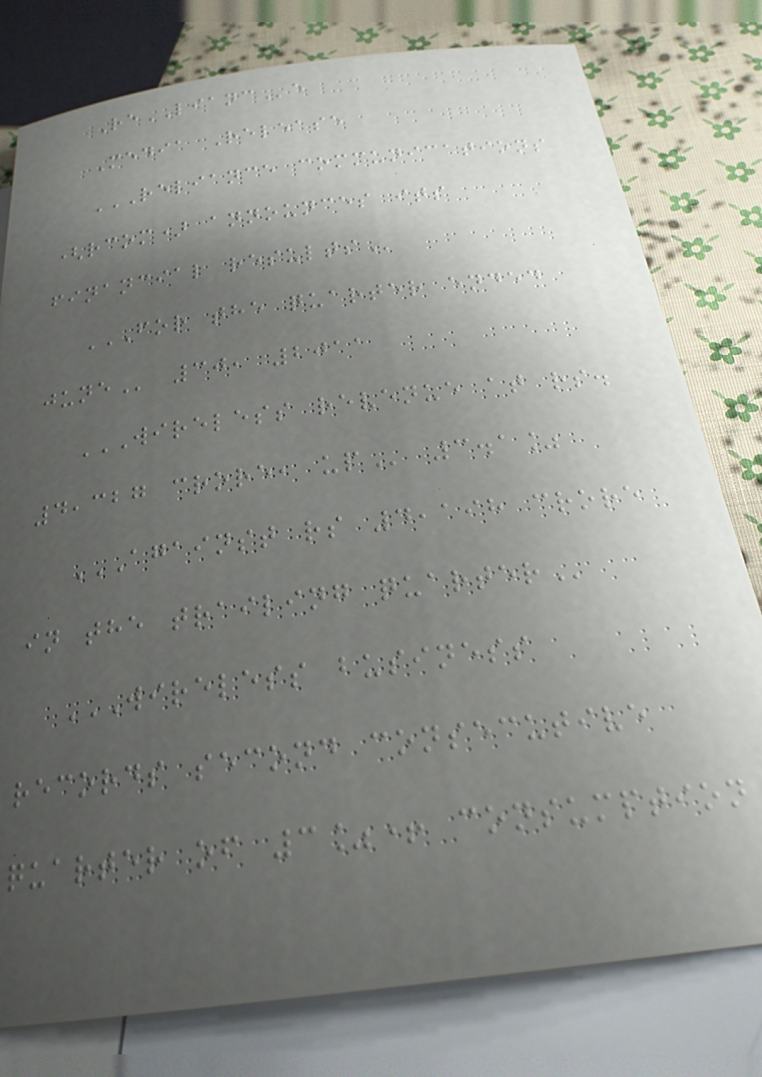ReLIANCe
Media Release
RELIANCE COMMUNICATIONS
(RCOM) ANNOUNCES ITS
FINANCIAL RESULTS
FOR THE QUARTER ENDED
JUNE 30, 2011
WIRELESS REVENUE AT RS.
4,327 CRORE, UP 3.1%
AGAINST RS 4,198 CRORE
IN THE TRAILING QUARTER
WIRELESS BUSINESS
RECORDS SECOND CONSECUTIVE
QUARTER OF 3%+ CONSUMPTION
